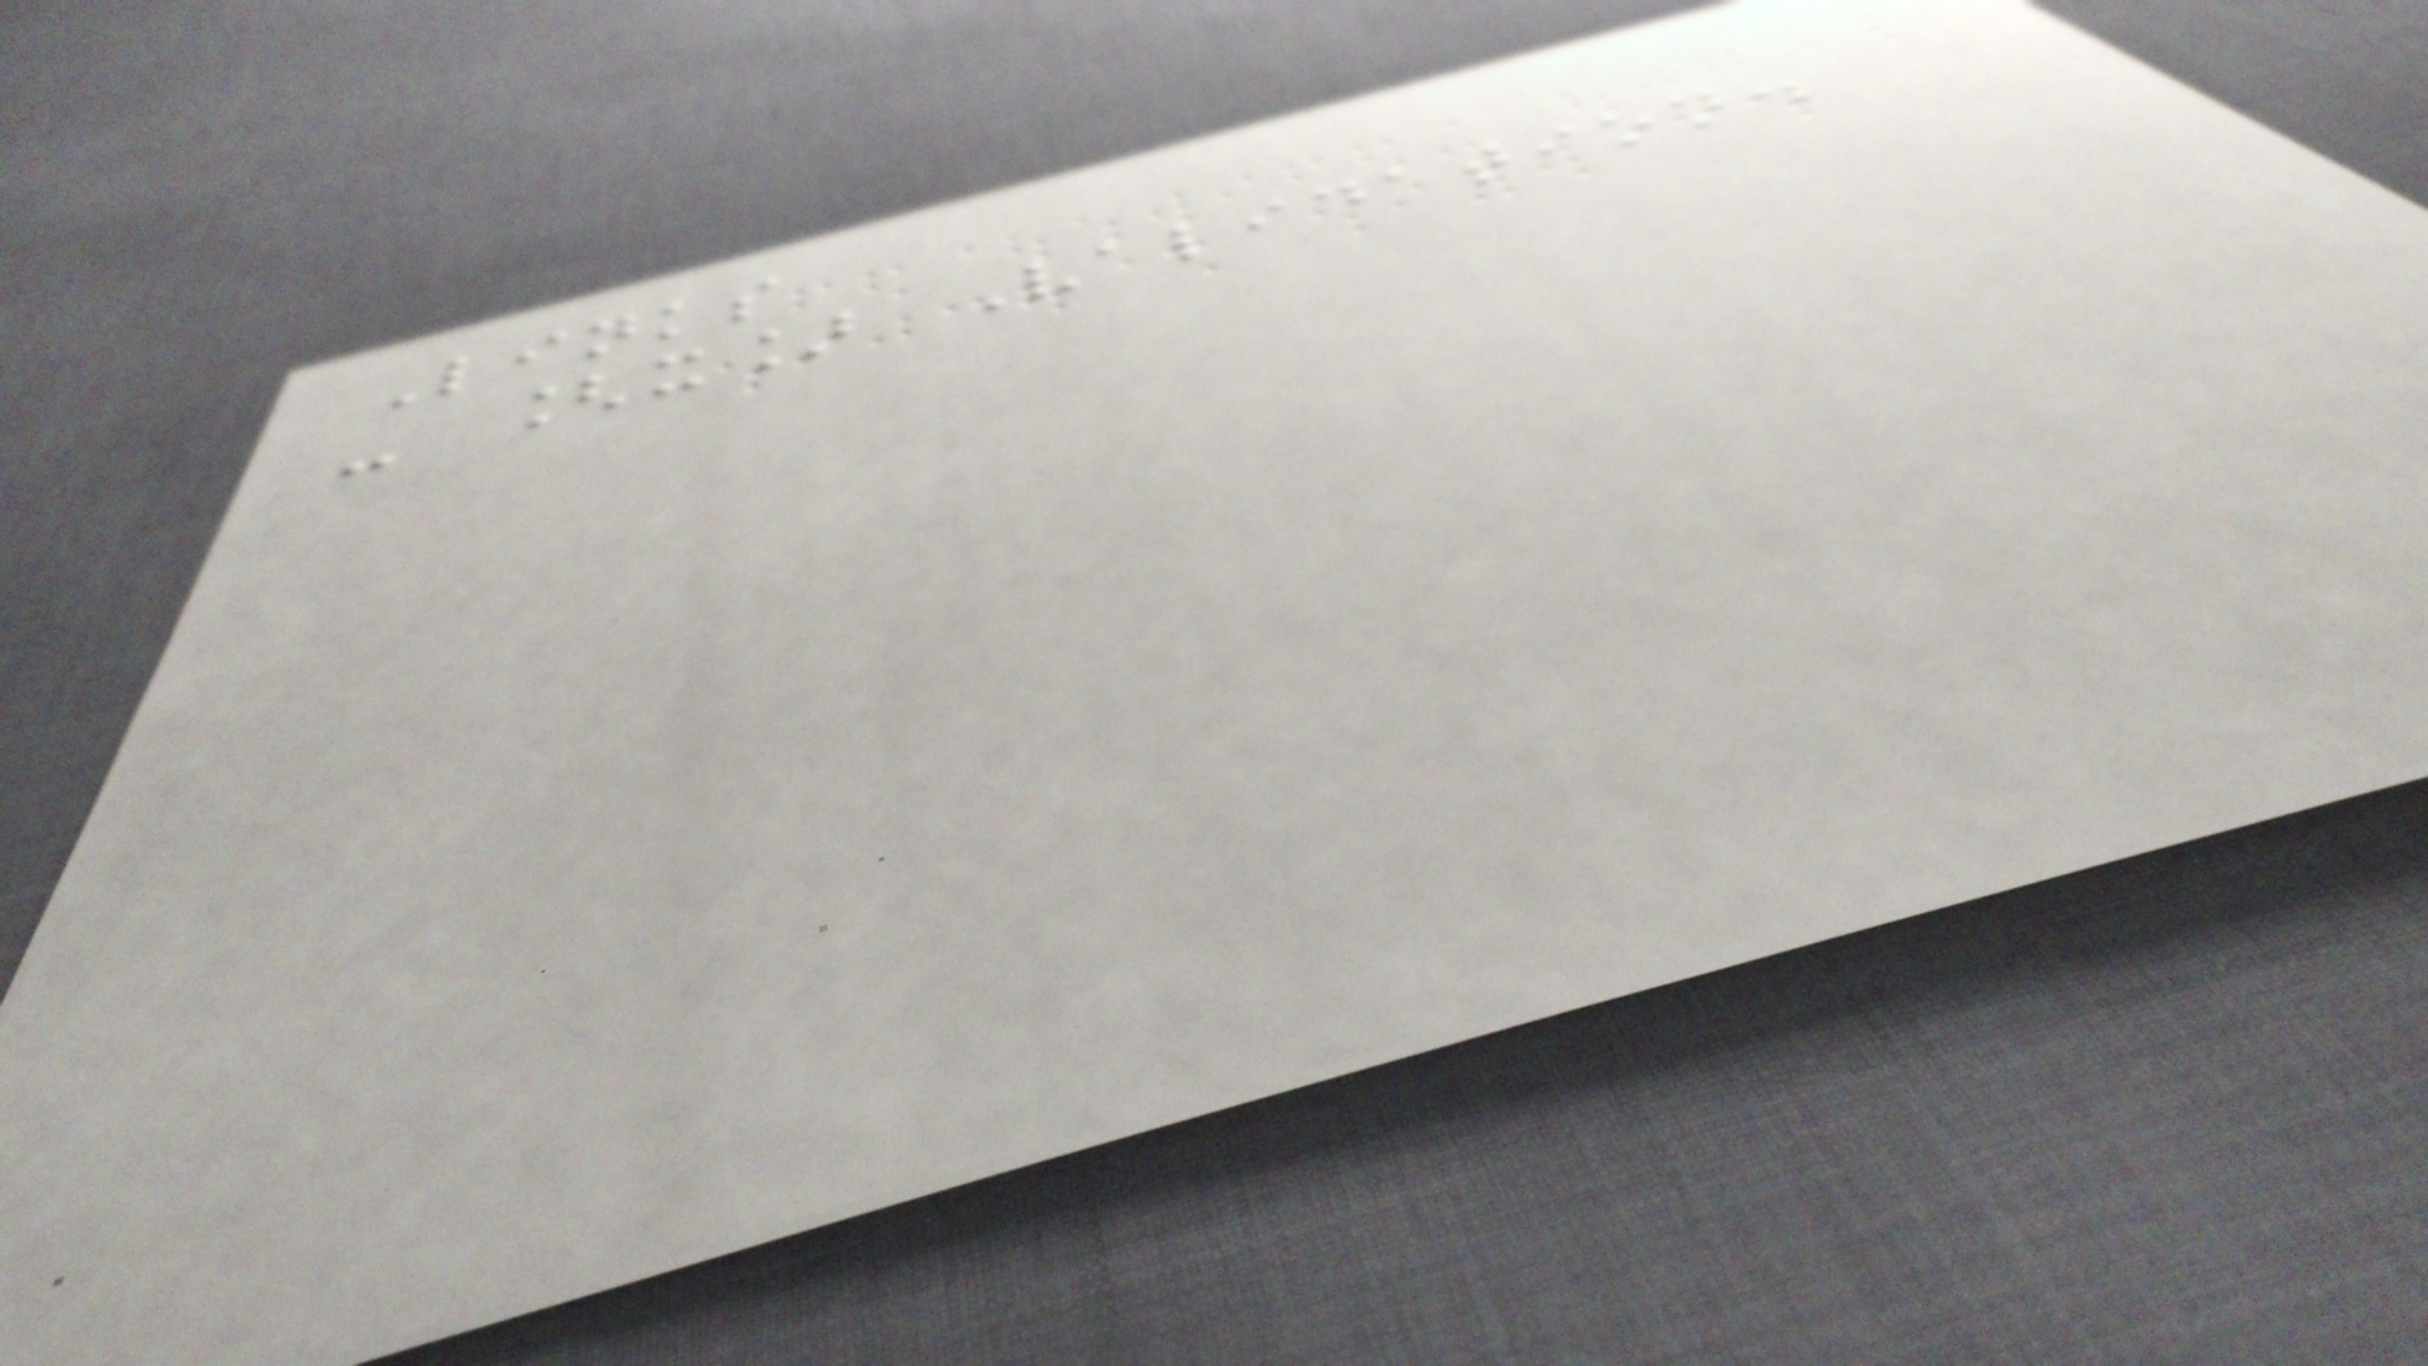Links
- [x] Validation.
